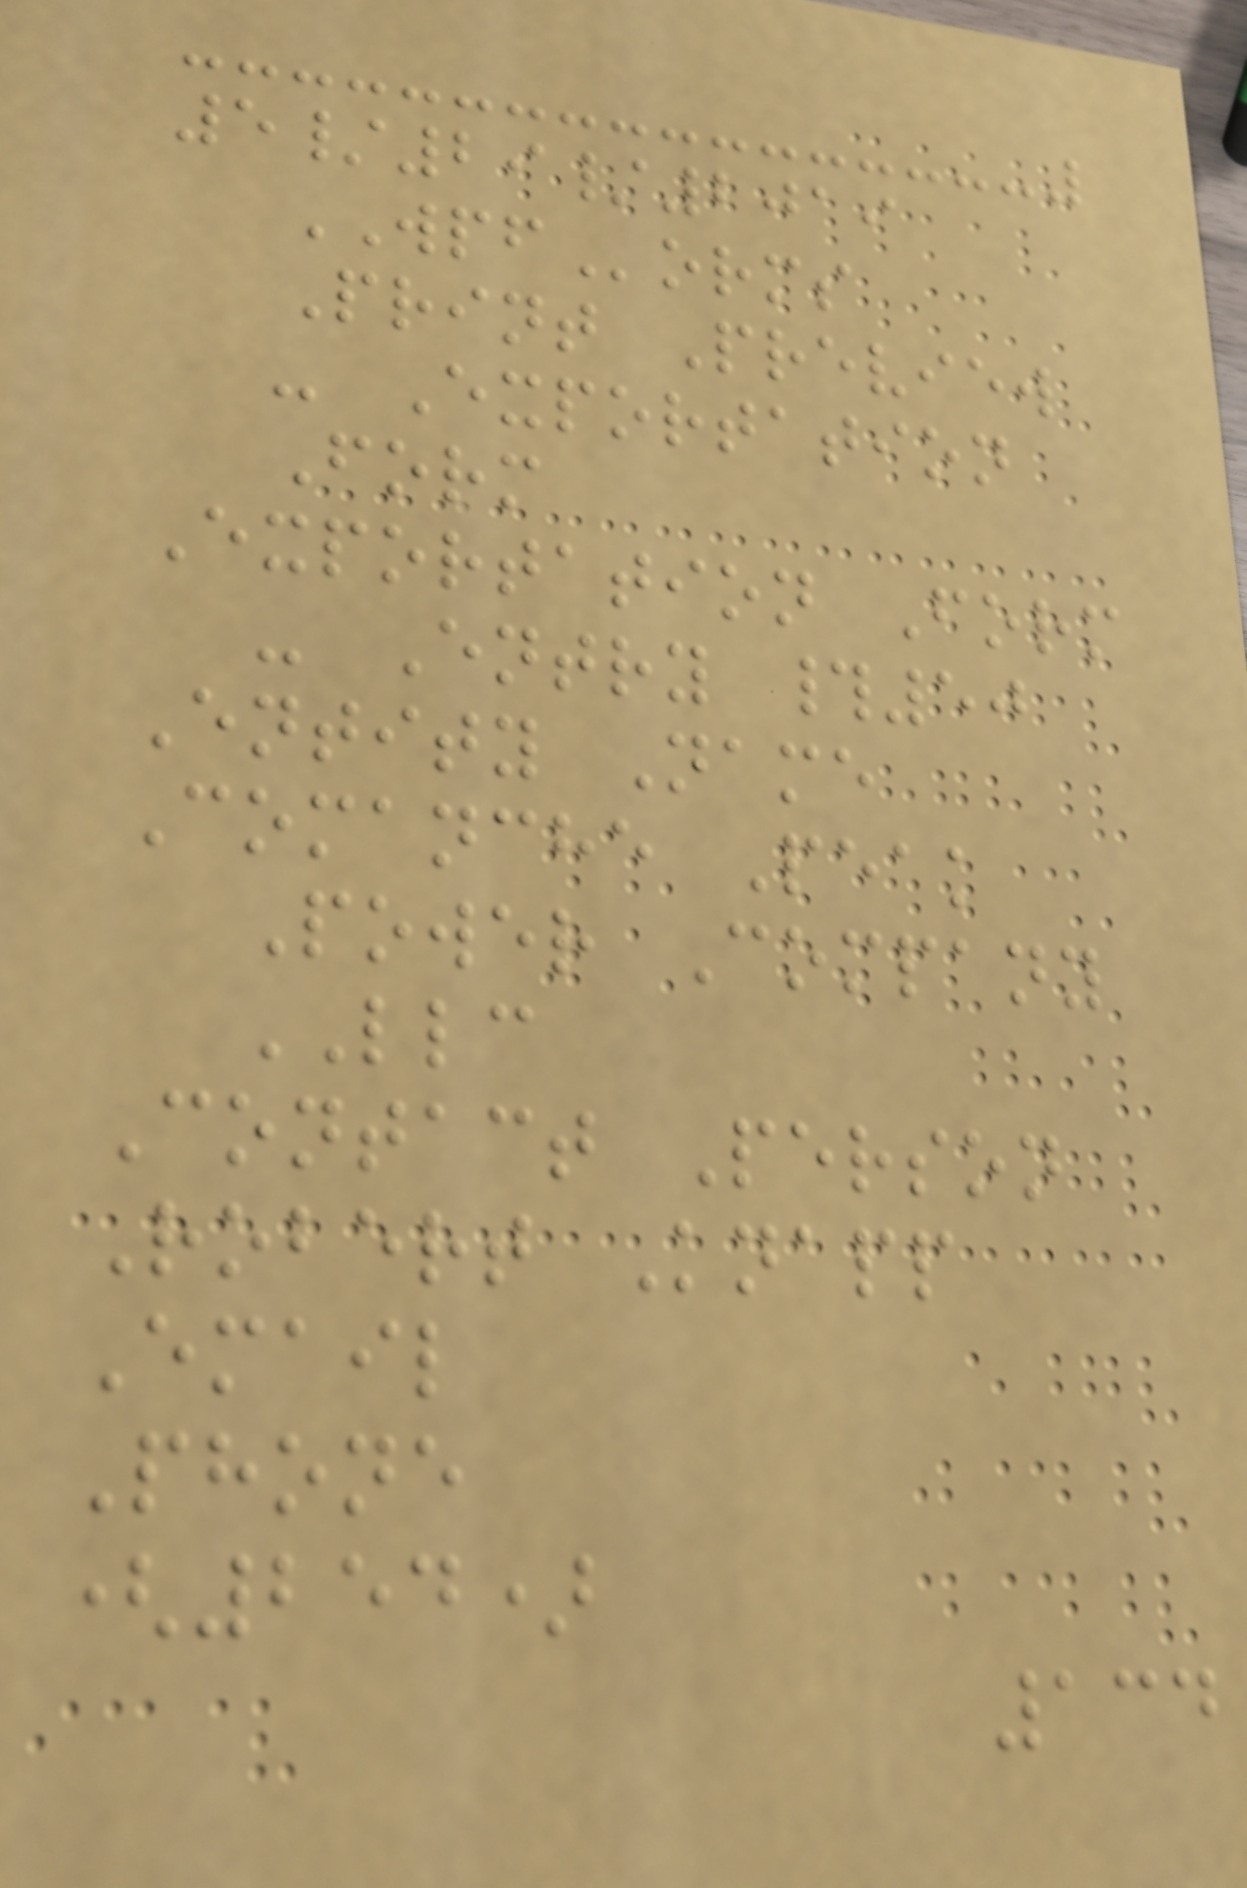5/29/2019
WPForms
Print Preview
- Exportation
Form
Exportation Form
- Entry #50
Entity Name
Comanche Peak
Power Company
LLC
Contact Person
Robert Knapp
Email
Phone
(254)
134
